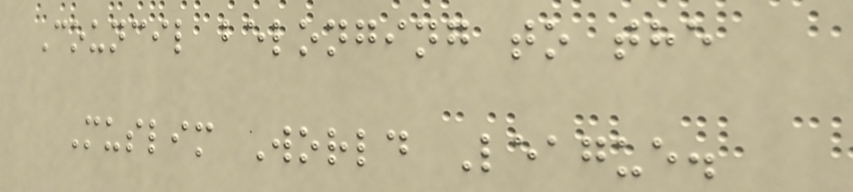Council belonging to the
Muslim World League.
